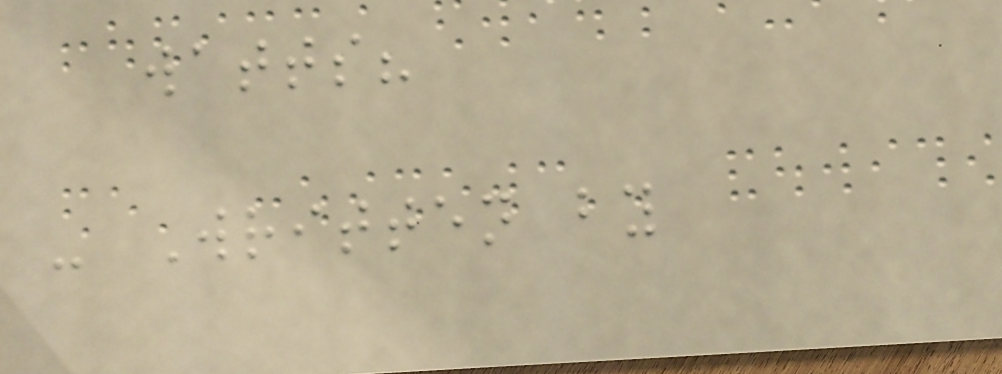watts?
- Written by
